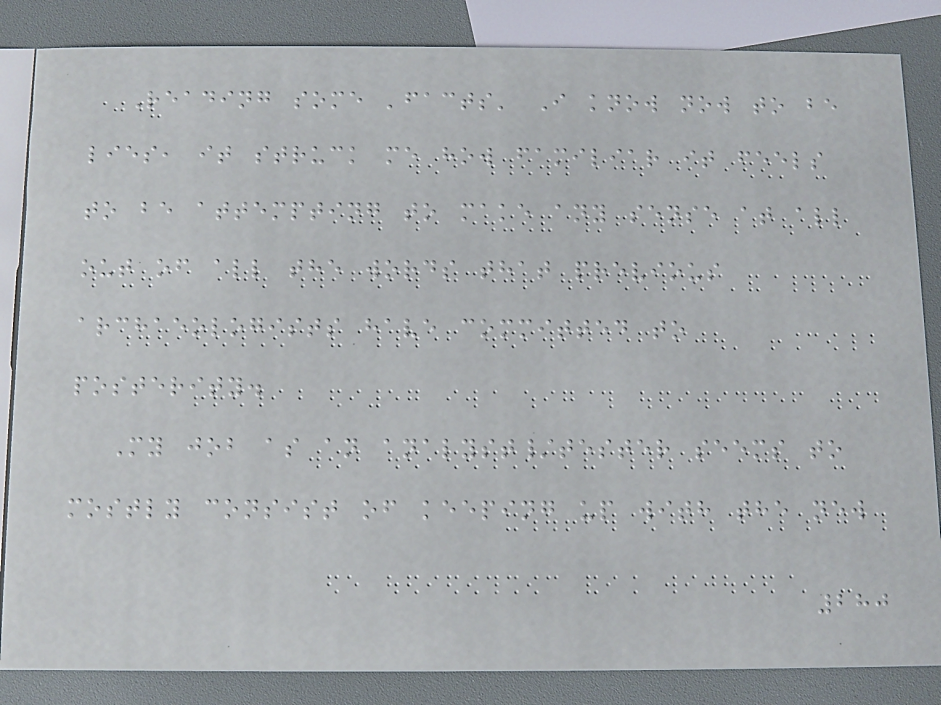Reading some 'facts' I know now to be
lies, it struck me how familiar it feels
to be attempting to make any sense at all
out of all the words that previous
archaeologists have committed to
posterity.
My job as an analyst/tester seems to
mostly consist of keeping up with the new
280
